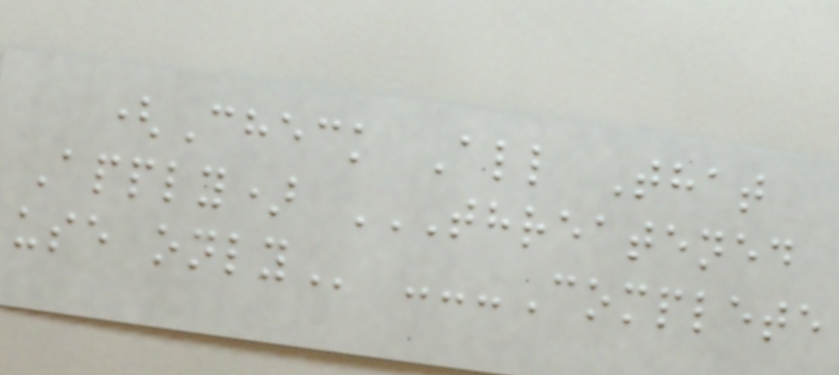(Check All That
Apply) THREATENED
USE ONLY ---Complete
